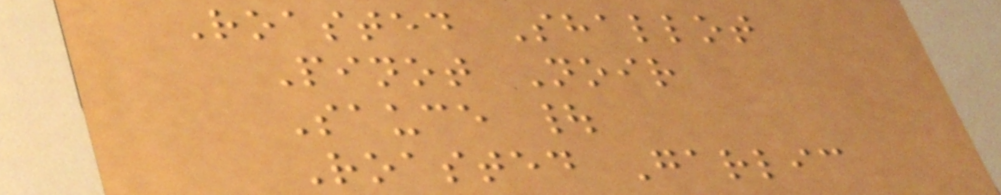Roasted Shallot
Pinot Noir
Sauce |
Roasted Garlic
